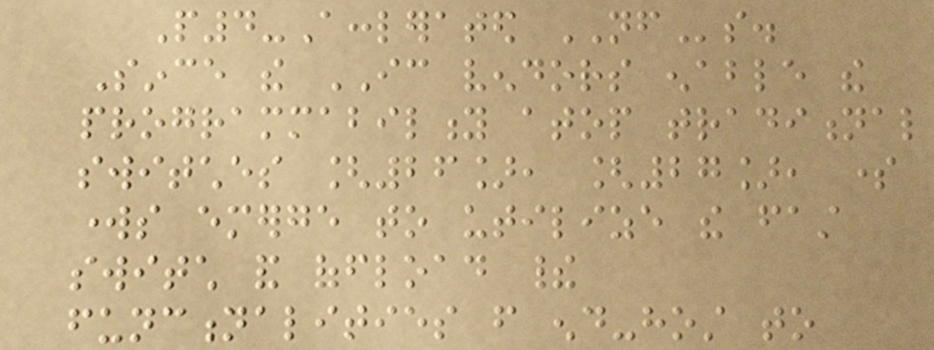P4-Acclerated NFs.
Since the IC vendors enable the
programmability atop traditional
switches [26], [27], some
works emerge to utilize the fast
switch and offload their
functionalities from end-host to
